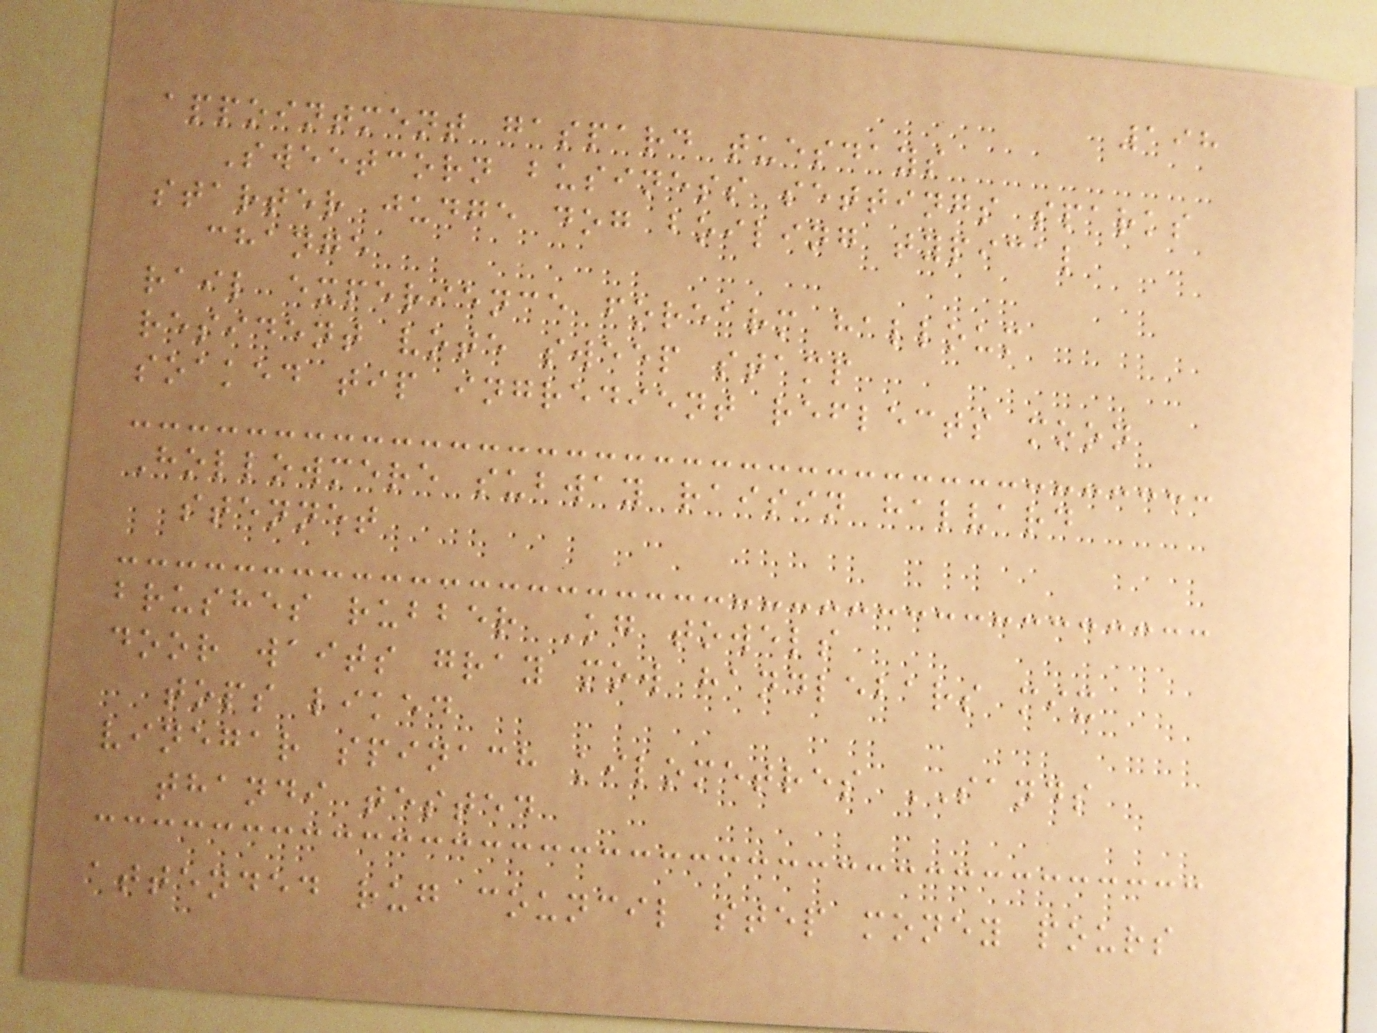198
appointment gaspard tuesdays
Sweetcorn business settings sparks
starter judge dog boiling typical
change
rail experience forearm halloum
resident vote sweep stamp
soaked tip ingredient reflects moon
Hollowmere subway raisin halvard
stennet
brushes rubber Kg towels
door waits gray mow handlebars mix
tops liked
vinegar spinach kilometres SANDS
thandi tested
attended rug council step money pours
